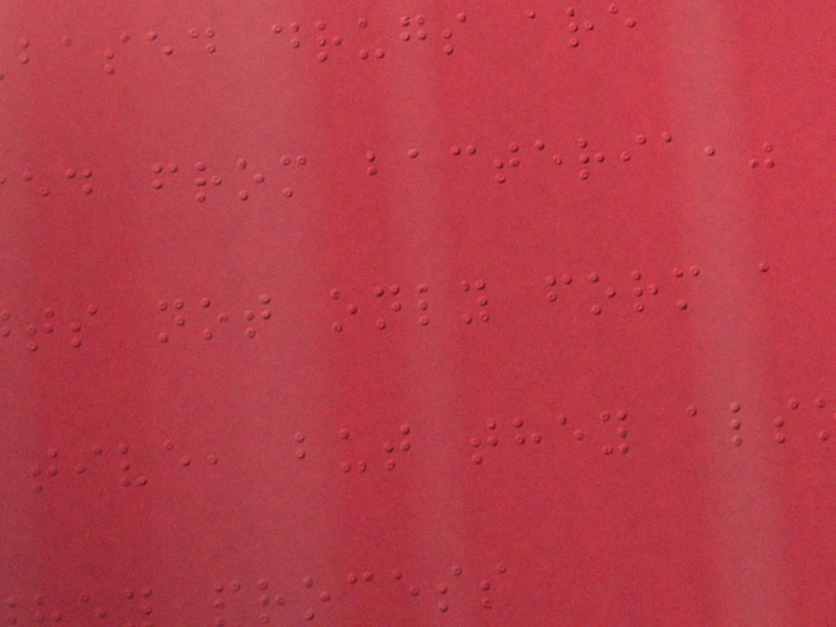based drugs are
ed from bacteria,"
ts not only form a
tive, but they als
